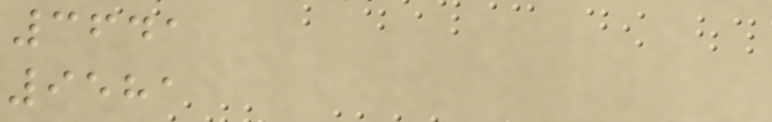3641
9581
